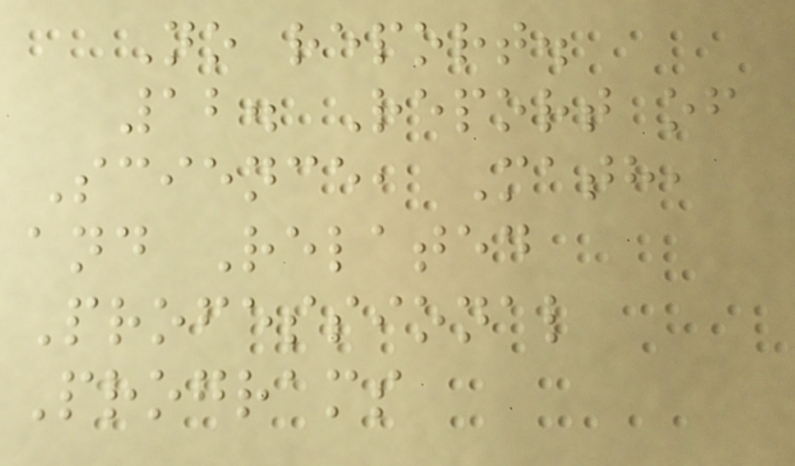No report.
12. Report of
Science, Math,
and Related
Professional
Programs
